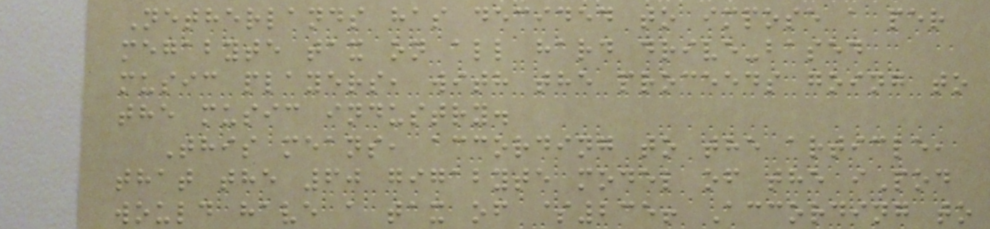Netherlands has decided to impose a per
megabyte tax on all hard drive-based
music players, with the proceeds going to
the music industry.
This means, according to the article,
that the 60 gigabyte model of the iPod
would have a tax of $235! According to
